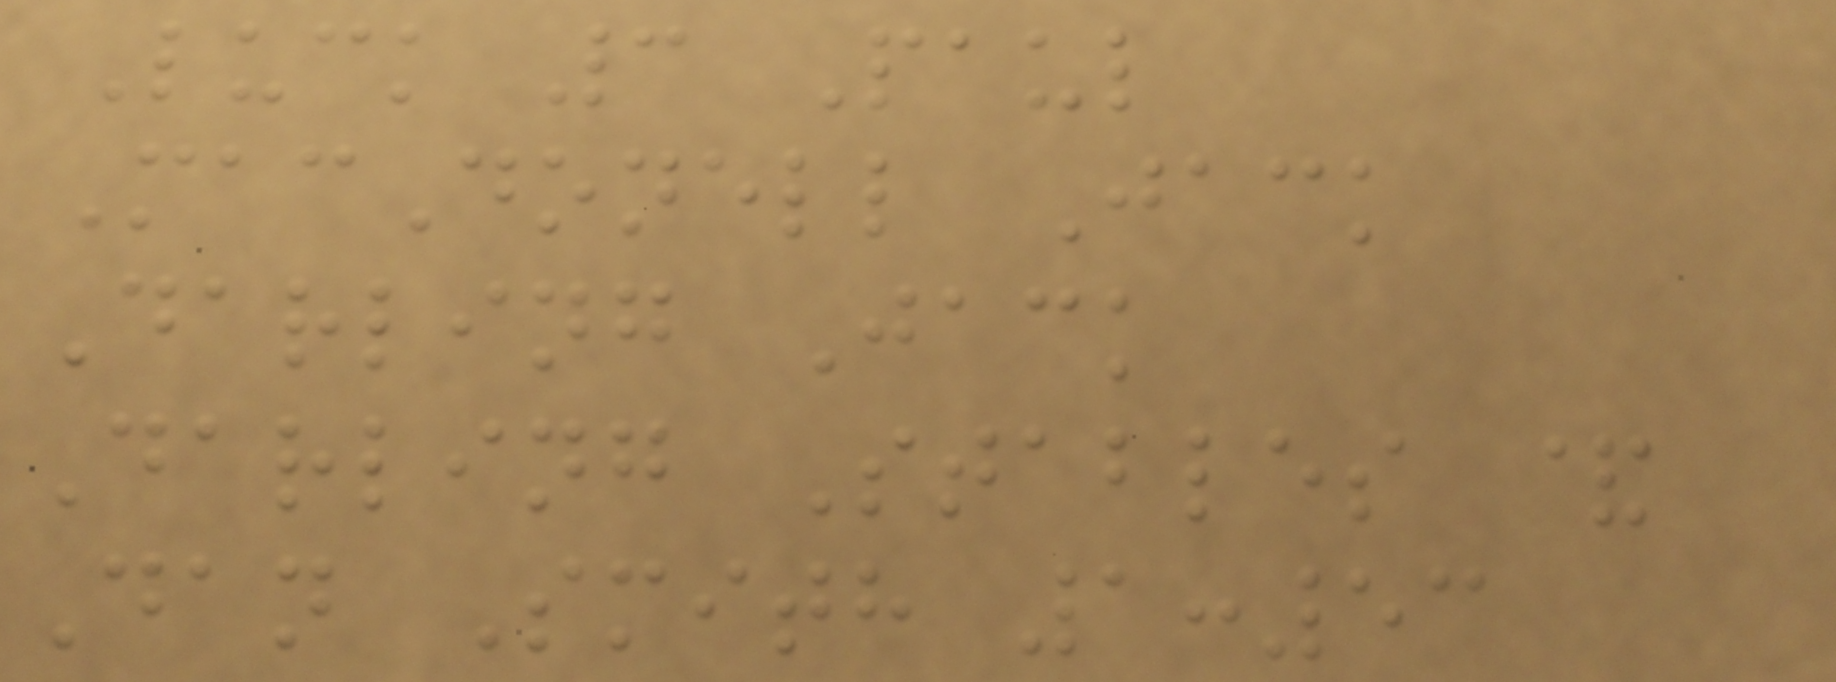Luck 3 Paul
MacDonell Jack
Darling Jack
Darling Stables &
Dan Smith 1:53
